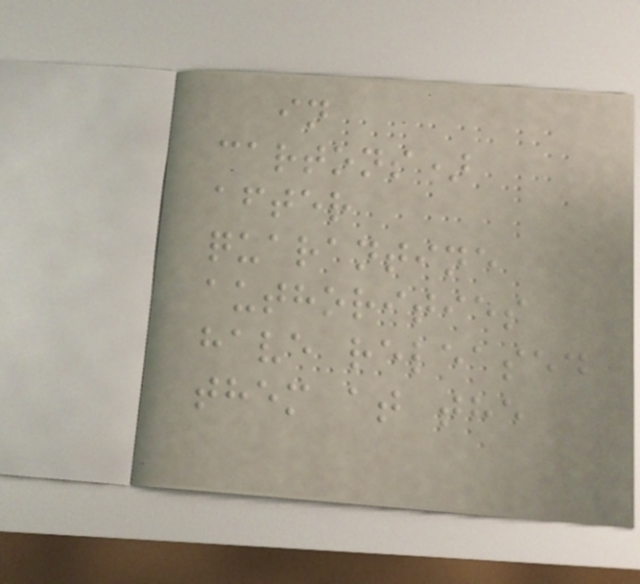in
cartons)
after
quarantine
authorities
have released
them at the
